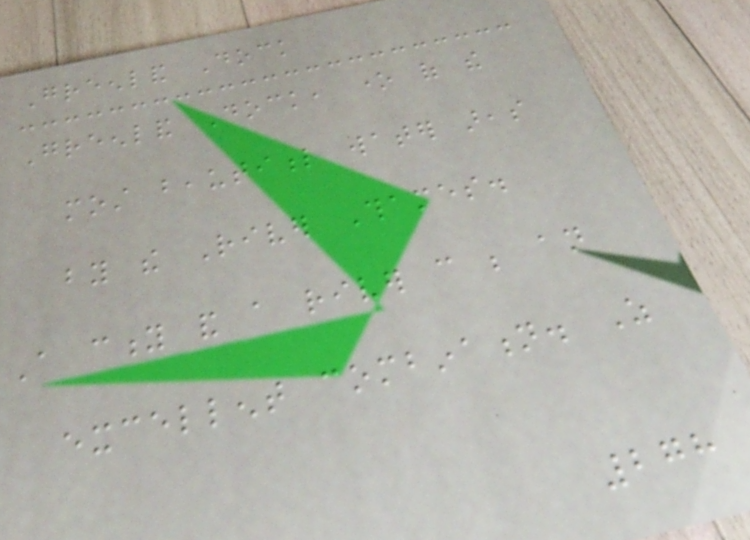Greenland Dock
Greenland Dock, one of the
most beautiful water areas
by the River Thames.
A city and a river can be an
excellent combination. As
278
